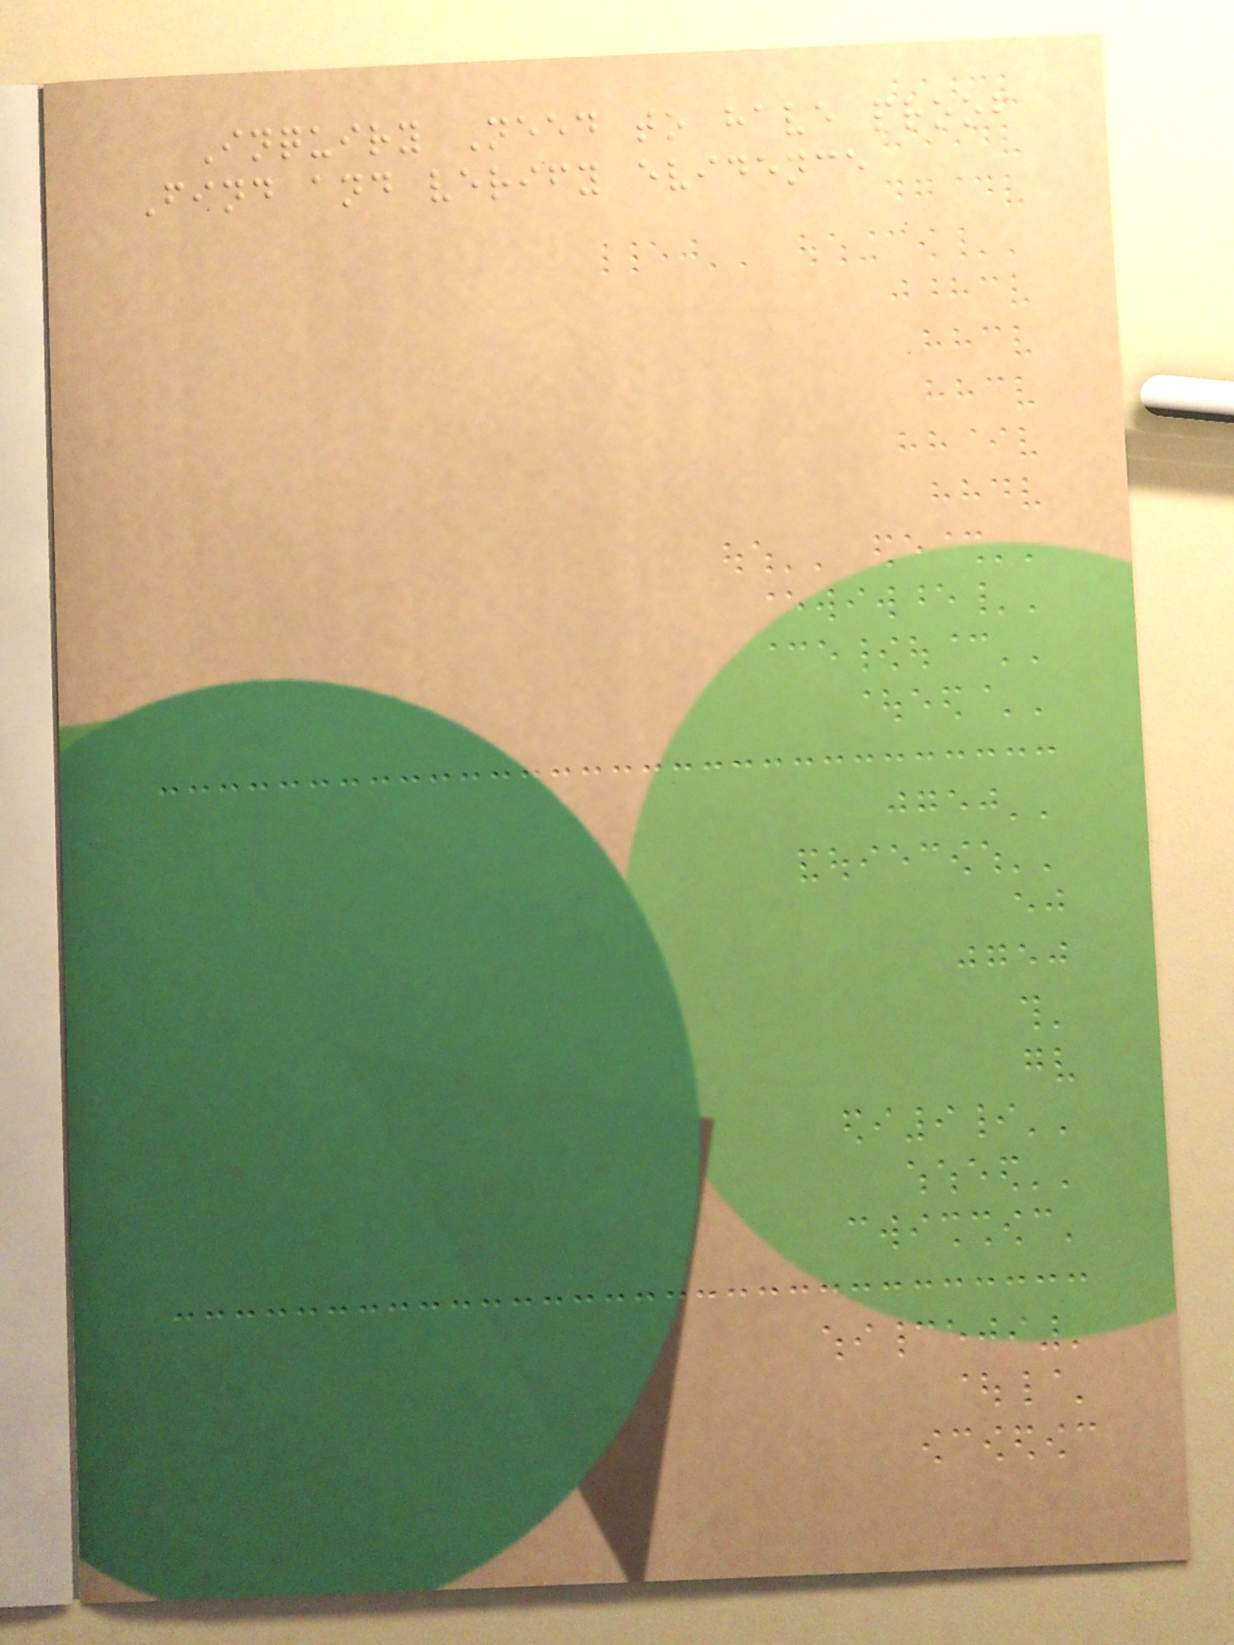Inquiry Need to have proof
Find and verify evidence
